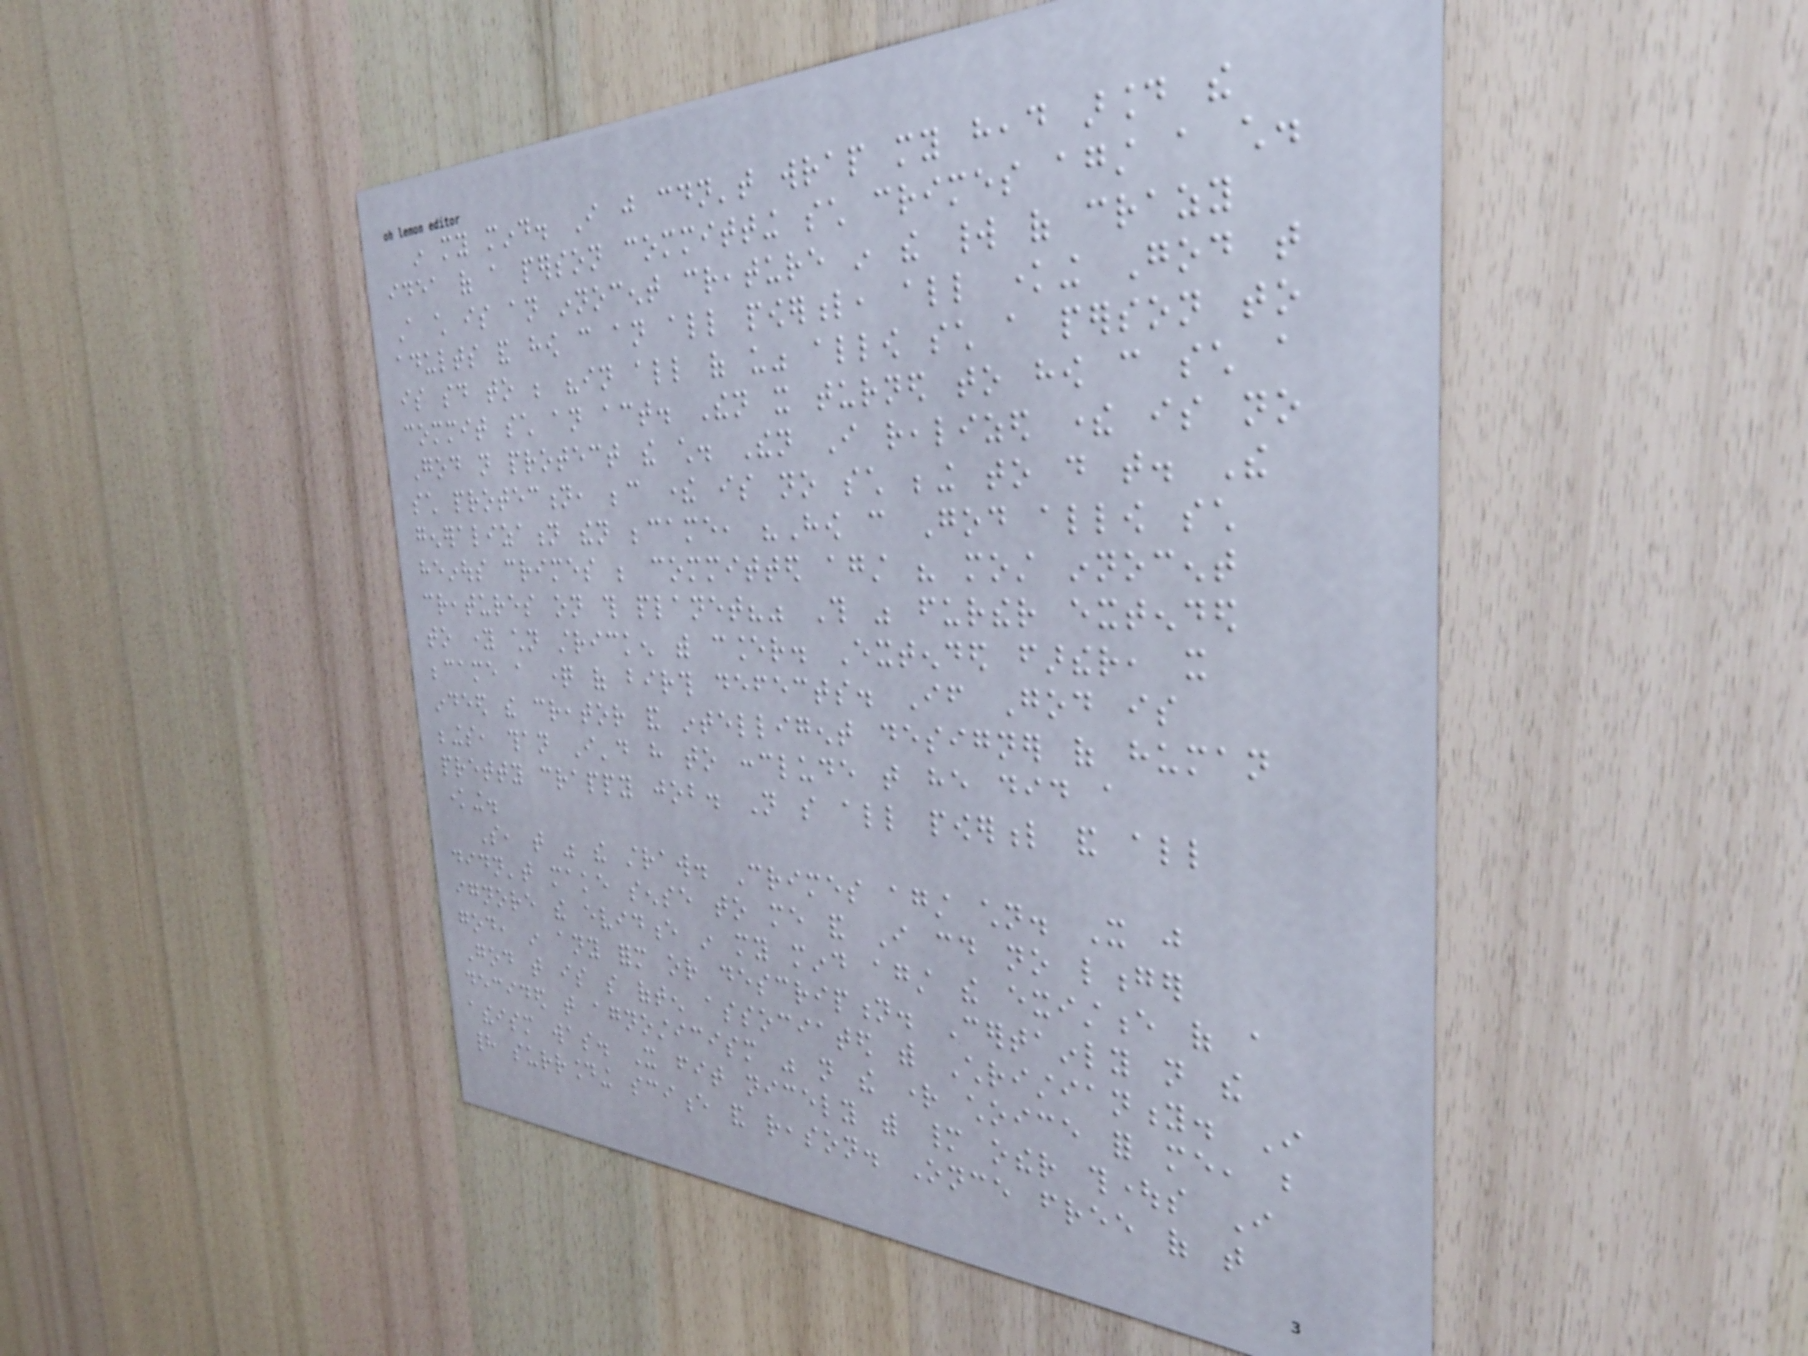in my mind. I just couldn't wrap my head around the
idea of a person committing such crimes against a child.
A child is an innocent creature in the world of crazy
adults and how can an all powerful, all knowing God that
is said to be "in all of us" allow such a person to
commit such an act. Then it turned to how can such a
God not protect the child. Then I realized there is no
such protection, because there is no such being to do that. The
generalization then became, "How can God allow such
heinous crimes be committed against his most innocent
creatures on this planet?" This was further extended
to young children stricken with cancer. Extended farther, it
became a question of birth defects. If God is
indeed the creator and intelligent designer of human
beings, than I'd have to conclude that he did a
pretty crappy job. Not so all powerful and all
knowing.
So, that was the straw. Crimes against children. It just
didn't make sense to me and I could no longer
ignore the evidence in my mind against the existence of a
god, in any form or description. Certainly not the
God that is so often associated with Christianity. I
decided that agnosticism was not the right choice for me, but
atheism was. It fit nicely with many other thoughts I
had surrounding science and reason. Once free of that
